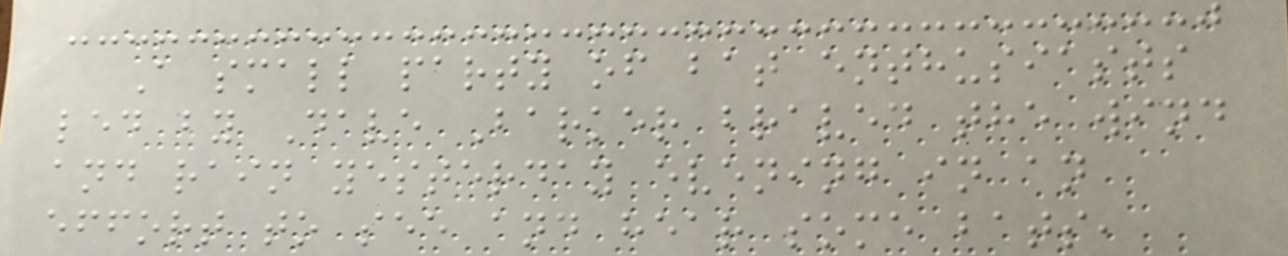A small party of bat enthusiasts
led by Dave Barker braved the wind
and rain yesterday evening in an
effort to see and hear some bats,
